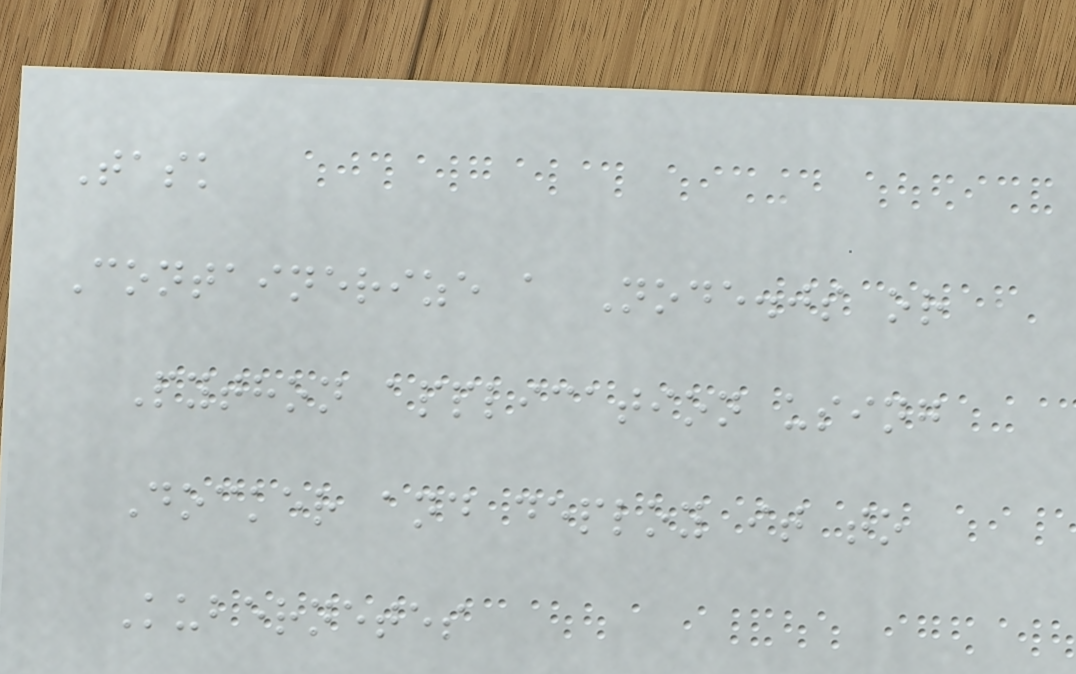Task
Containerize a Node.js or
Python application using
Docker and deploy it to
Kubernetes
